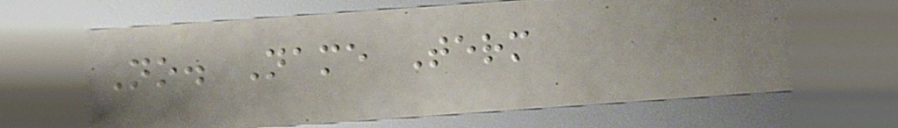No. Name Term
